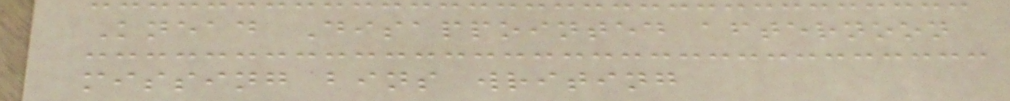Knead Disappointed afternoon
missing bins writing
